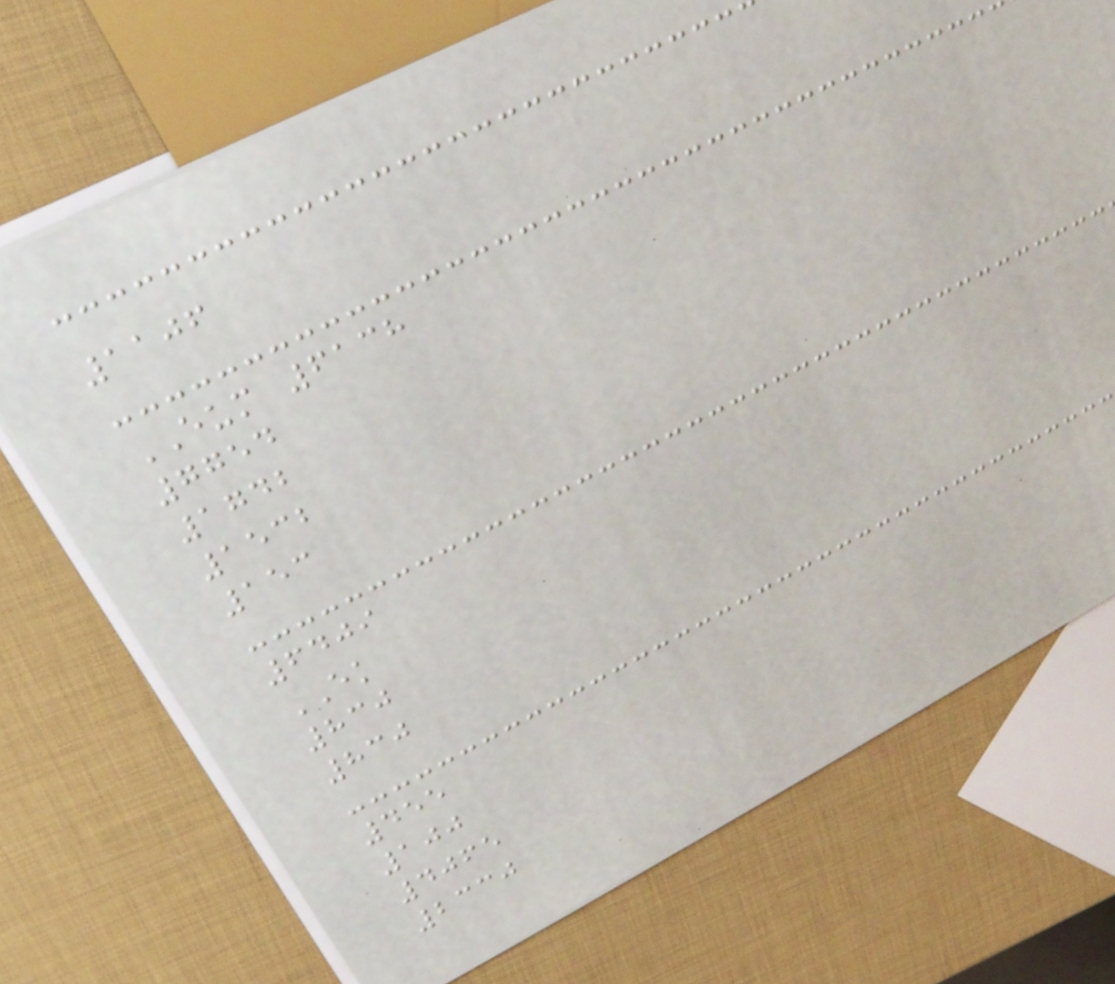1106
EUM 6138
7754
1742
1532
153
6409
EK
830
830
455
100
4065
2330
